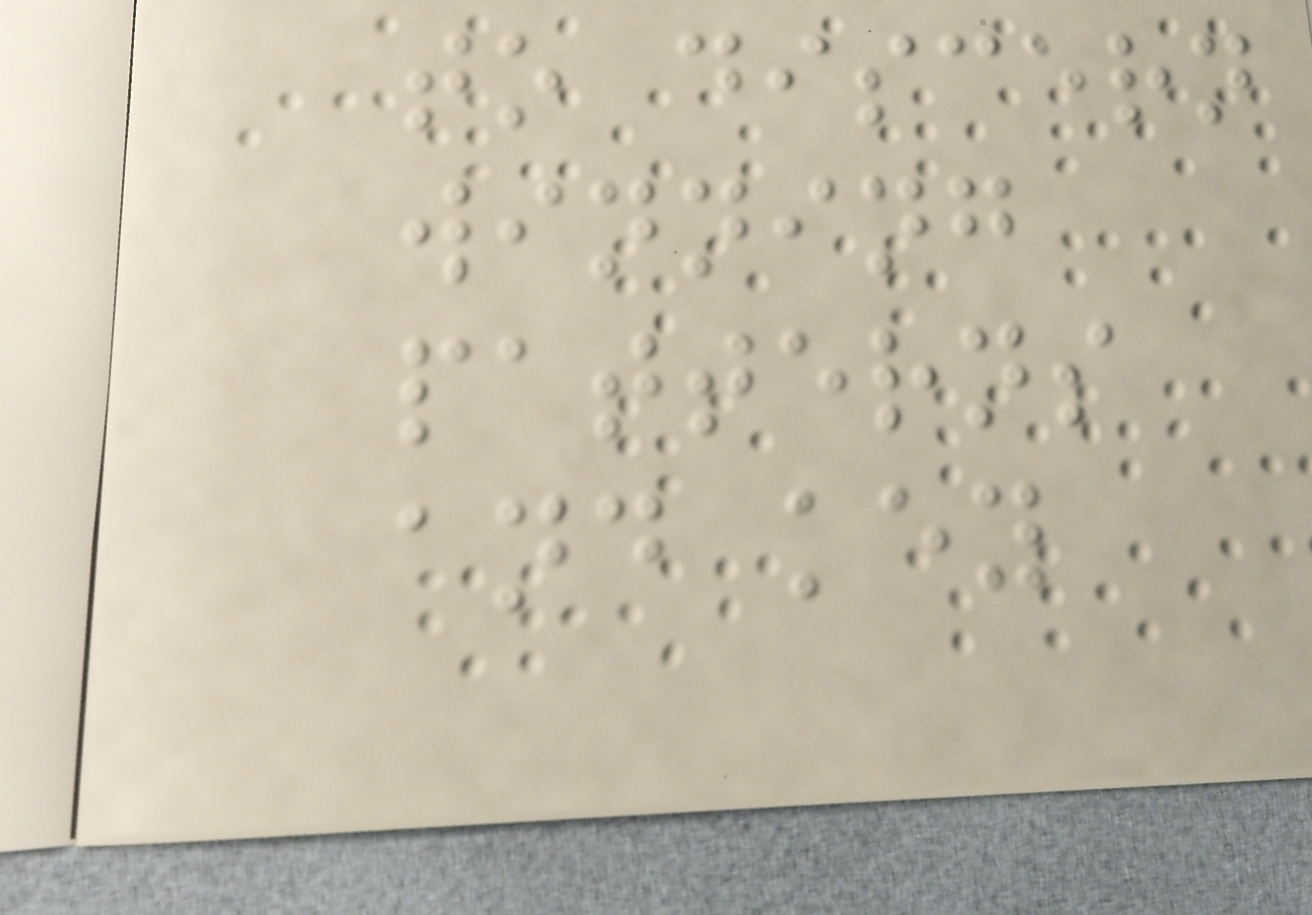to discern
winning
patterns
and key
